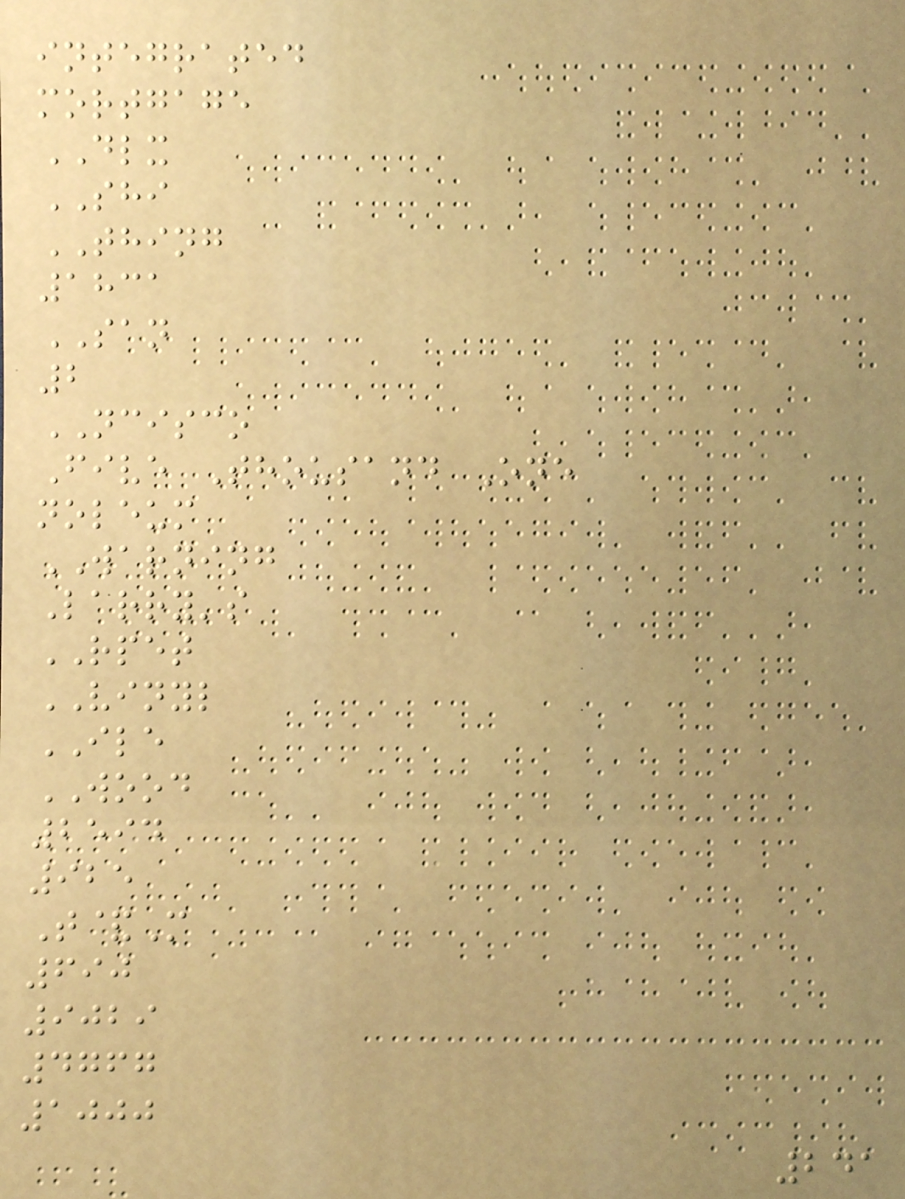integrated
mortgage
DLX
SHI
THING
1831
SAN
2
NCISCO
Five Thousand One
noleum
WARNING
Larry's
RPET
VINYL
ILE
WOOD
2594
925
T&M
690
9029
4767
1000
241
